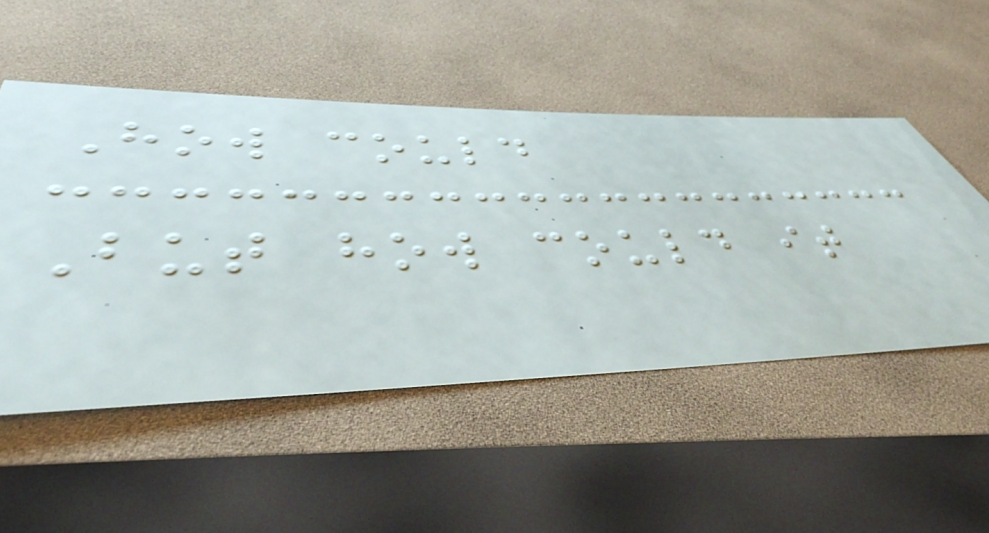How could
But how could it
